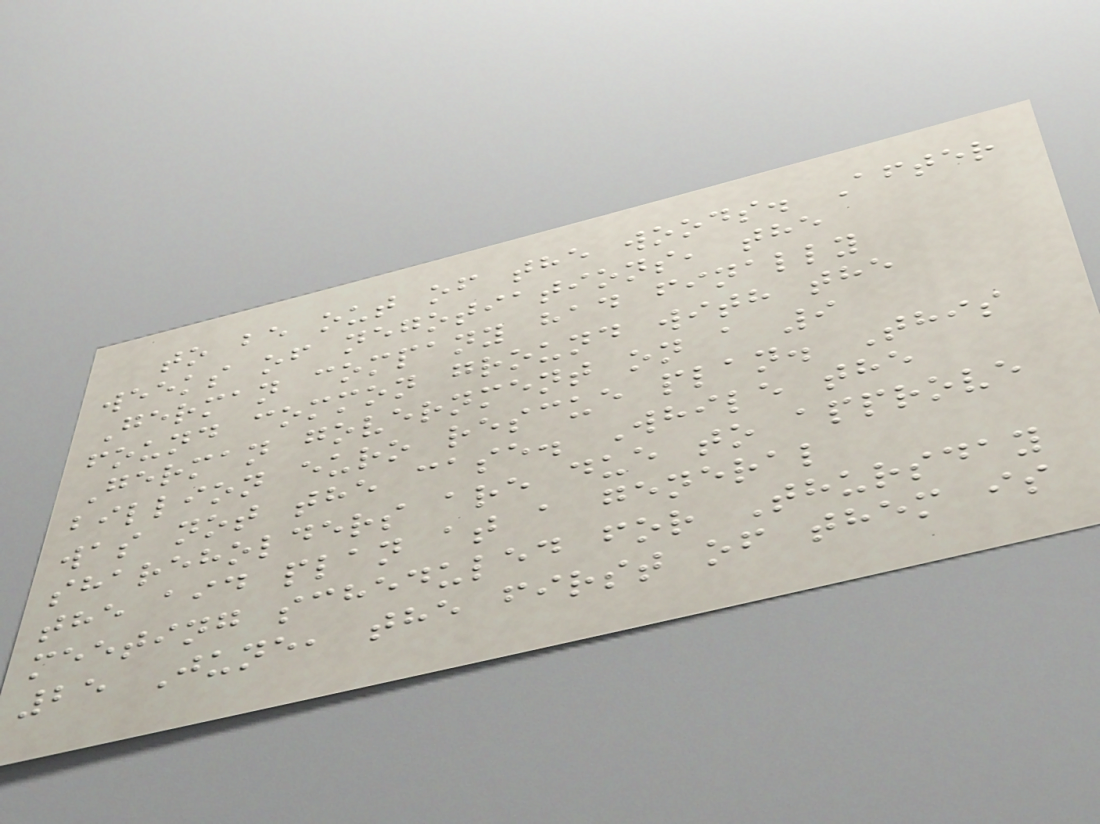to be out of the woods. After
weeks of negotiations, the
German company had finally
found common ground with the
German government on a 9
billion euro rescue plan. This
was not the case. While the
shareholders are due to approve
the aid plan at a general
meeting scheduled for Thursday
25 June, the first of them is
